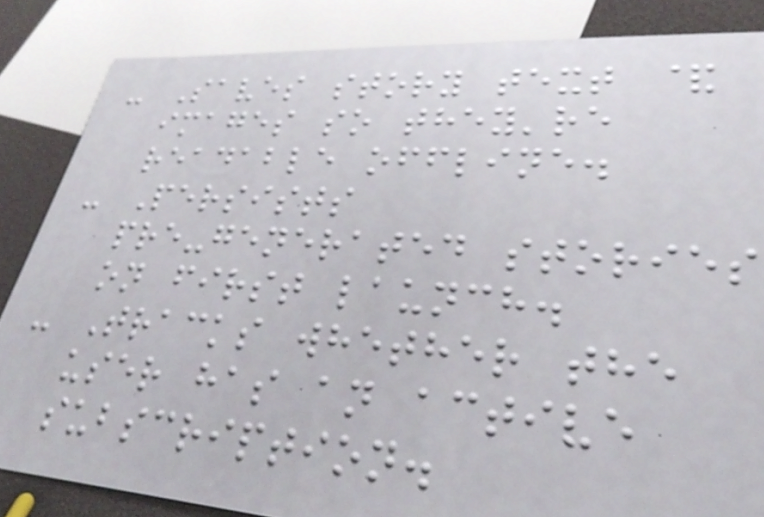- Saves story text &
images so they're
readable offline.
- Persists
pre-generated stories
on first launch.
- Tracks whether the
user has an active
subscription.
